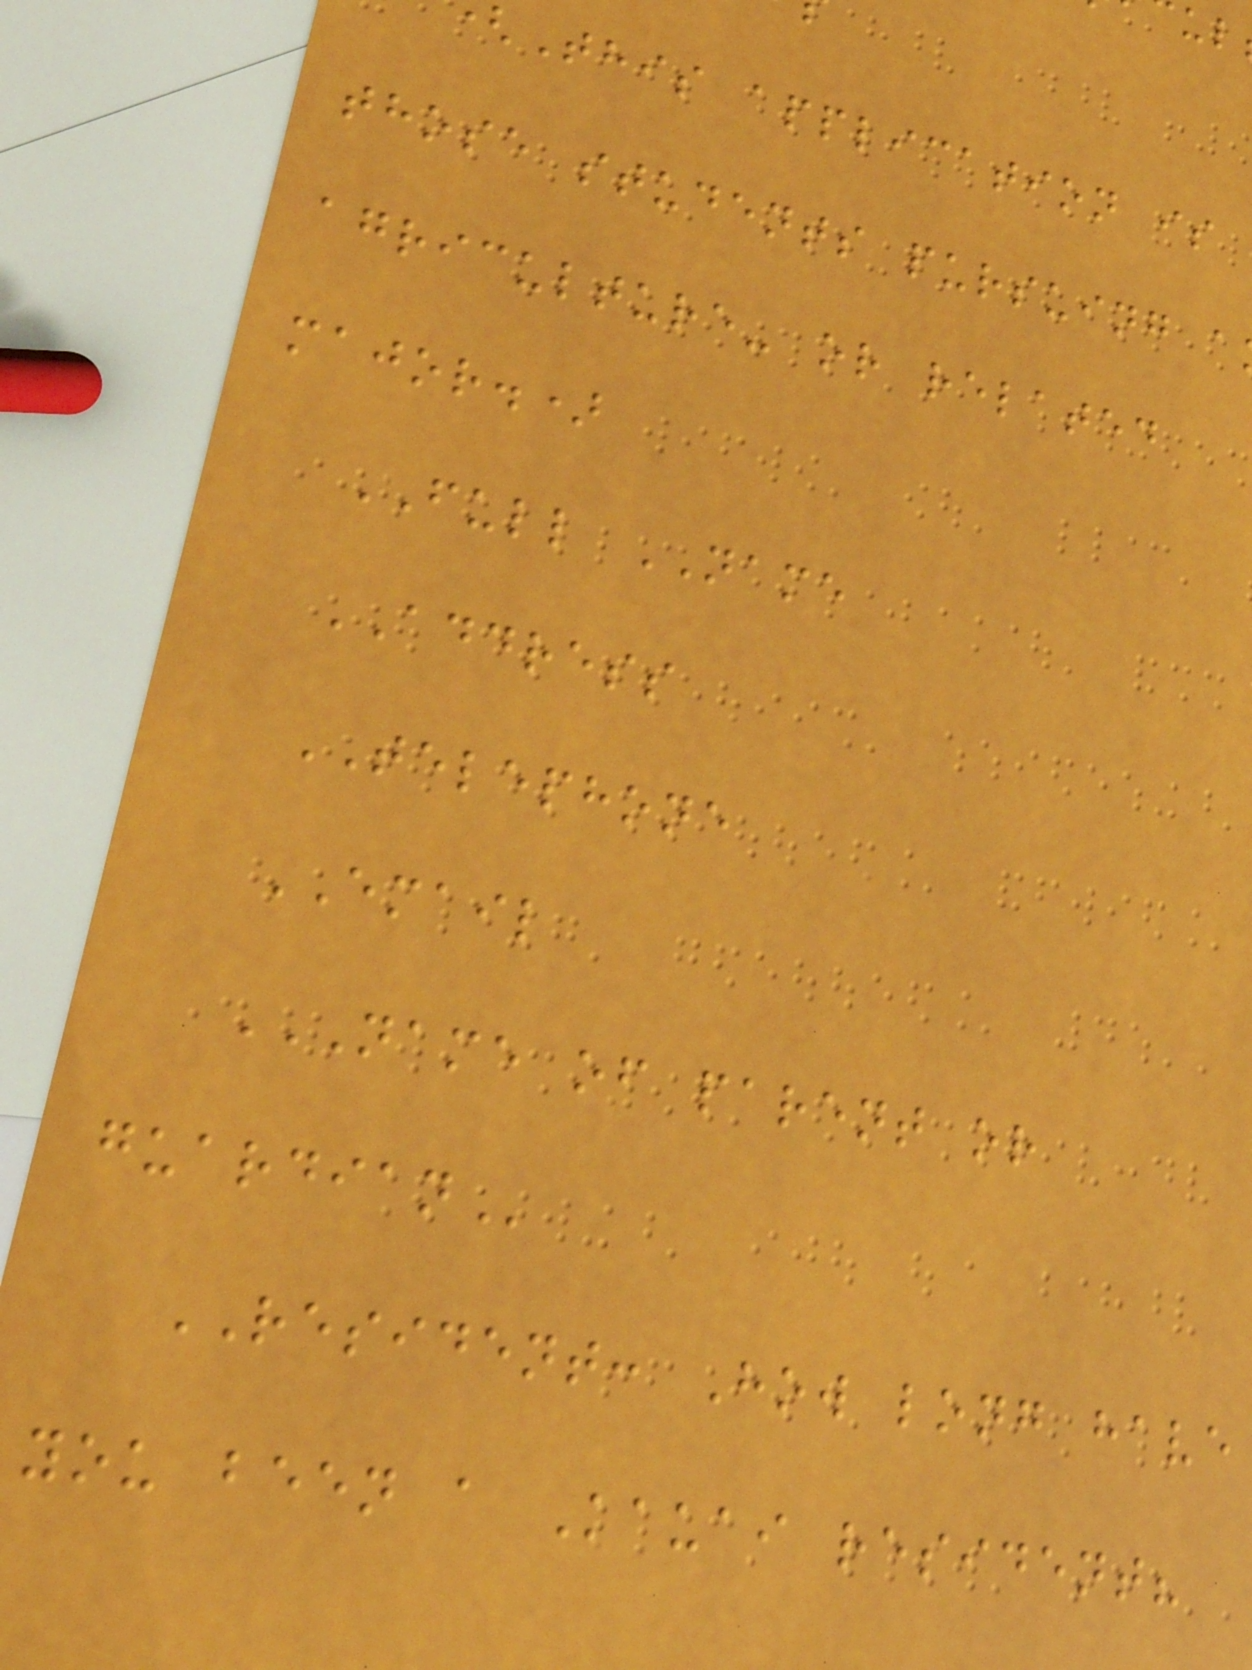This application is
those students pursuing a
agriculture- or related
major.)
FULL NAME
ADDRESS
TELEPHONE
EMAIL
NAME OF PARENT OR
RESIDENT: How long have
you been a Kauai resident?
